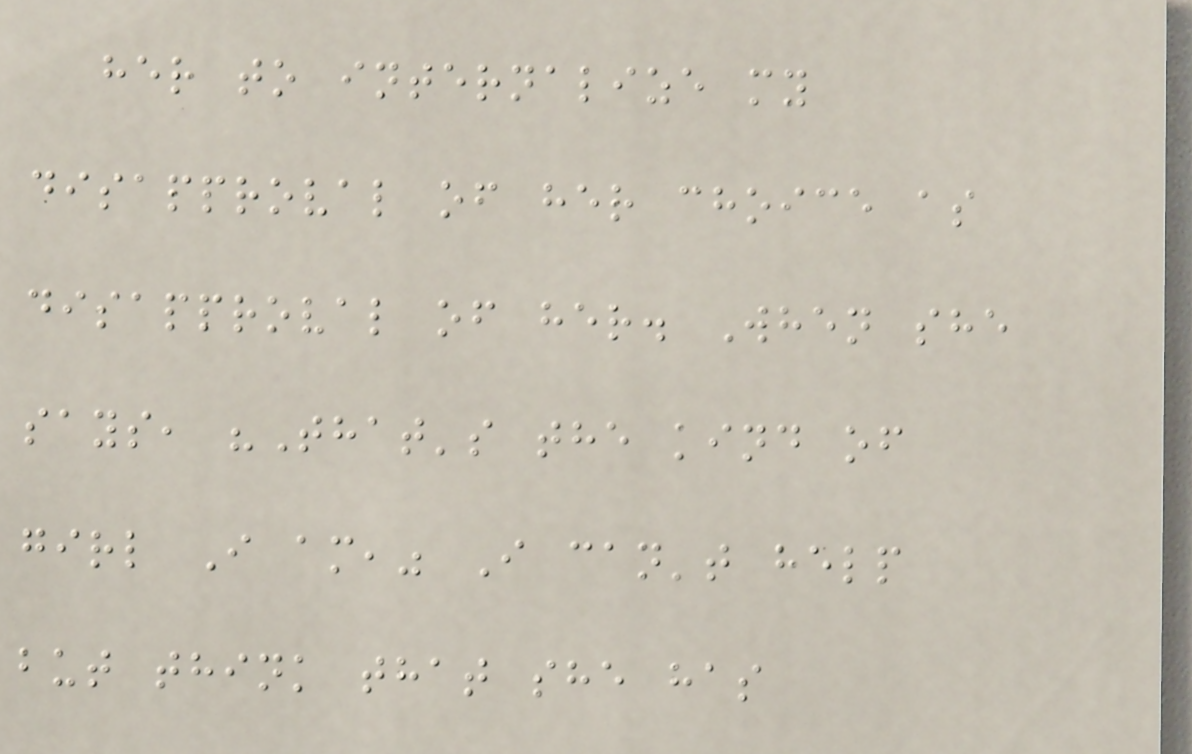her to internalize my
disapproval of her choice as
disapproval of her. When she
says, "That's the kind of
girl I am," I can't help
but think that she has
